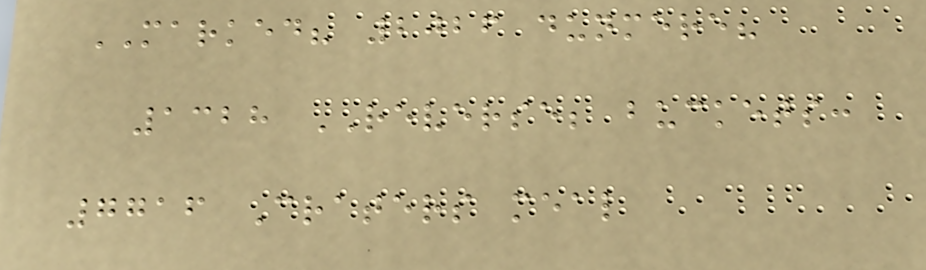MARKED? 2026 dunmere?
1328 REVERSE; buckets:
7716 Craters meal
